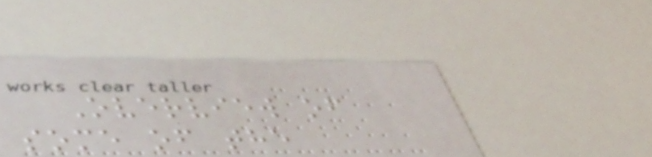Overview of
some of the
